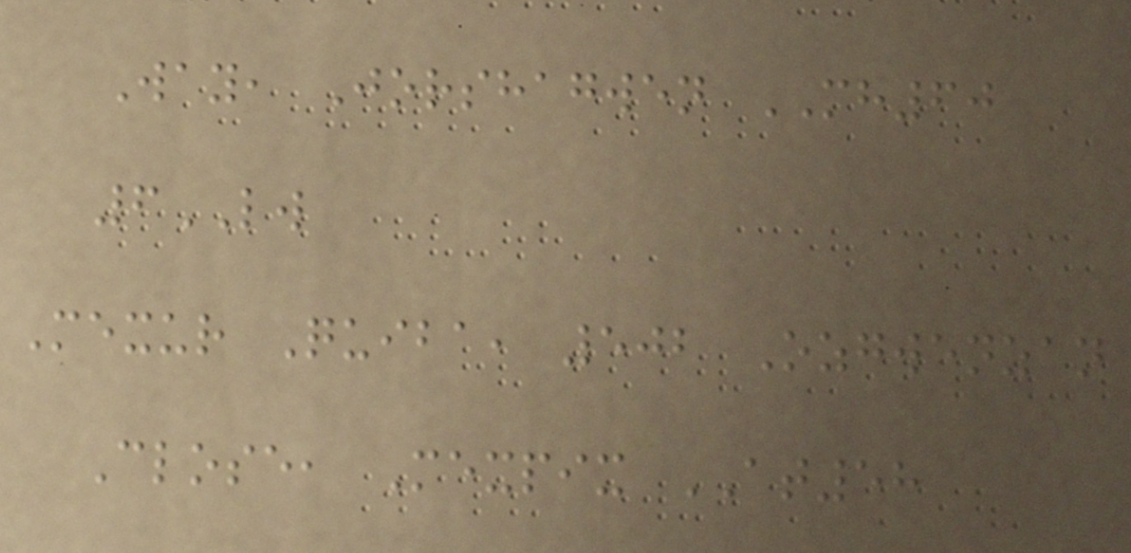Way, Jorshagwen MH60
6LW
Mexur Quiba, 502 Ozgwenzan
Close, Mexpix AT58
